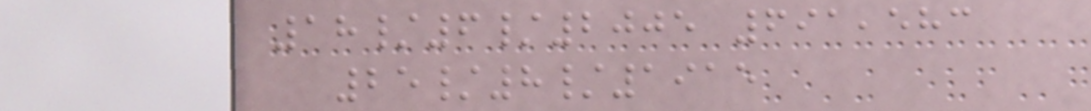18/6/2005 691,583
25/8/1915
